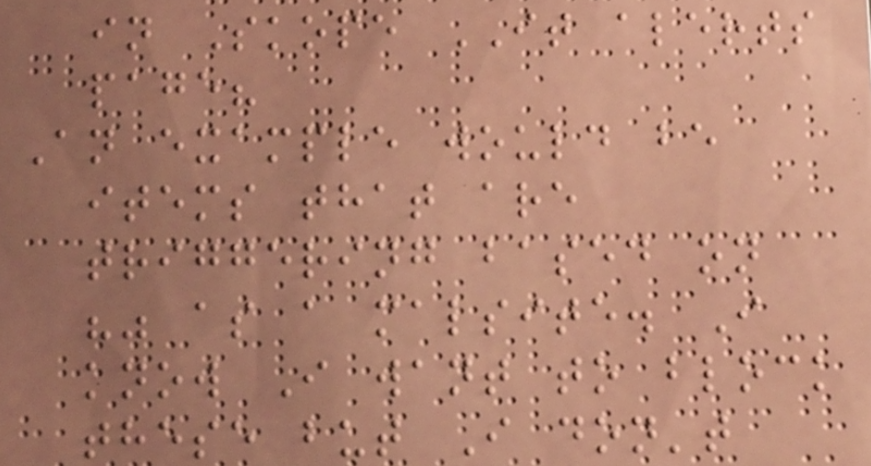in Skope IT alerts
page?
An example would be
items that are
triggering based on
"" as a malsite. I
know I want to block
these but I don't
